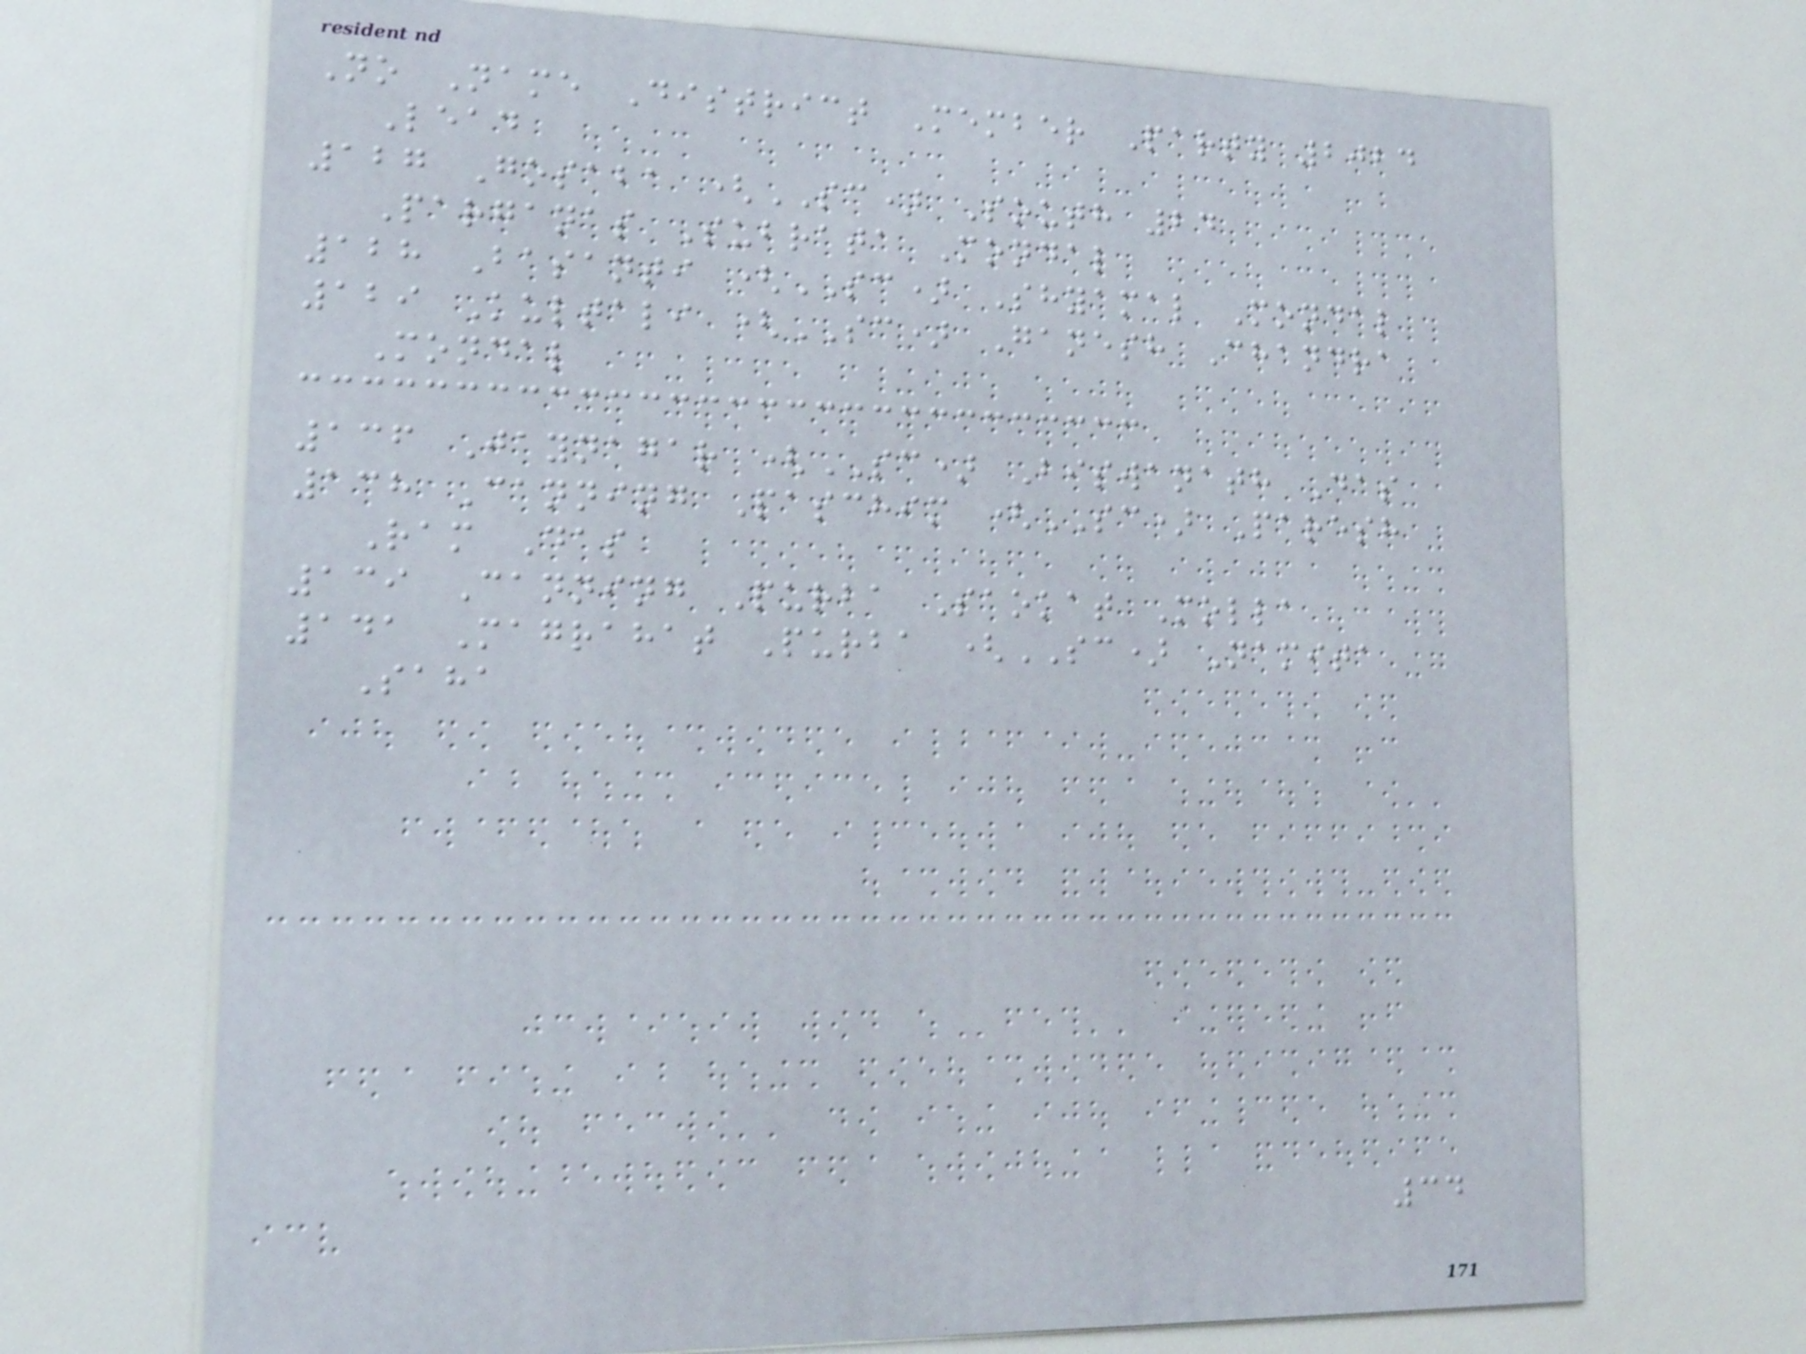No Name District Member Party 2024
Lead
127 Gosaba (SC) South 24
Parganas Subrata Mondal
128 Basanti (SC) Shyamal Mondal
129 Kultali (SC) Ganesh Chandra
Mondal
136 Jaynagar (SC) Biswanath Das
138 Canning Paschim (SC) Paresh
Ram Das
139 Canning Purba Saokat Molla
141 Magrahat Purba (SC) Namita
Saha
34
